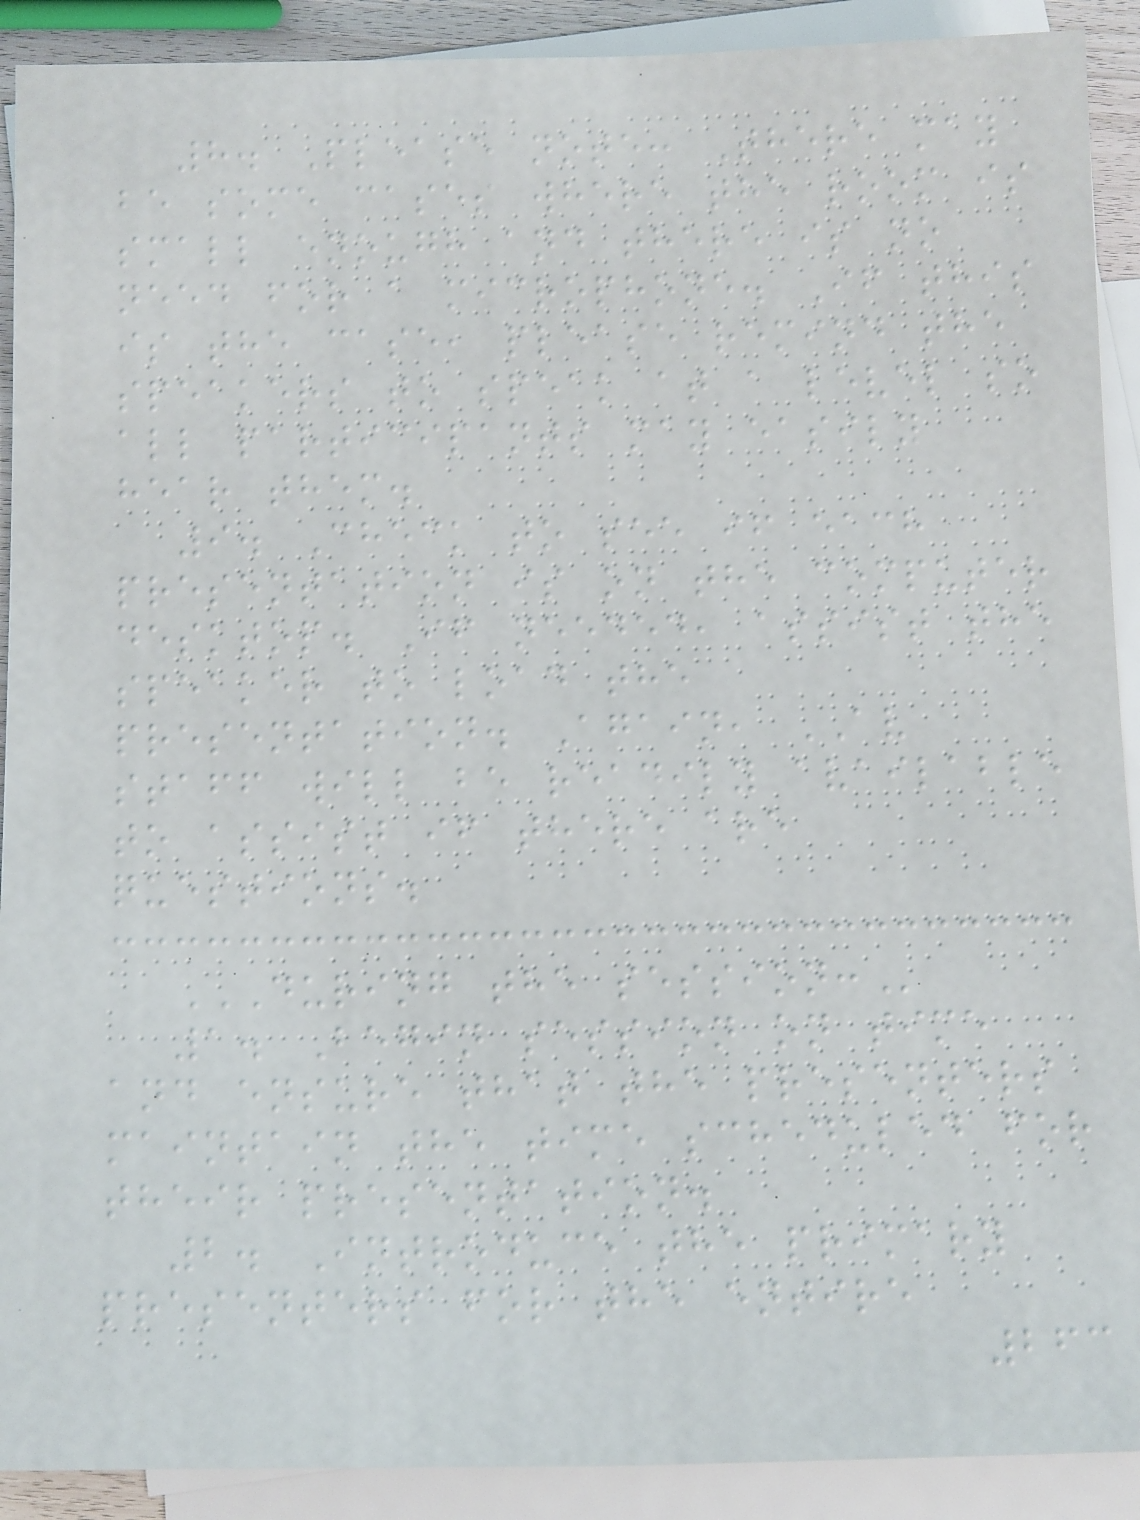8. Please note: There may
be some cases where the room is
small enough and there is no
need for a microphone. If this
is the case, please remind the
speakers to speak at a level so
all participants may easily
hear them.
9. Check to see if each
presentation is on the computer
desktop. If needed, assist the
speaker to load the
presentation. Again, AV
staff will be readily available
to assist if there are
questions.
DURING THE SESSION:
1. Begin session on time
and ensure that the presenters
maintain the time scheduled for
their presentation.
2. Introduce the primary
presenters for the entire
263
